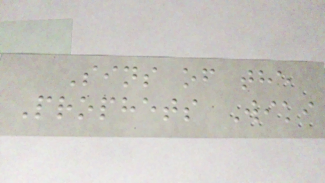Sins of the
Prophets Wiki
